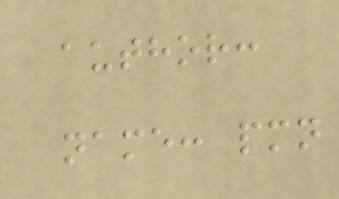author:
name: pmn
